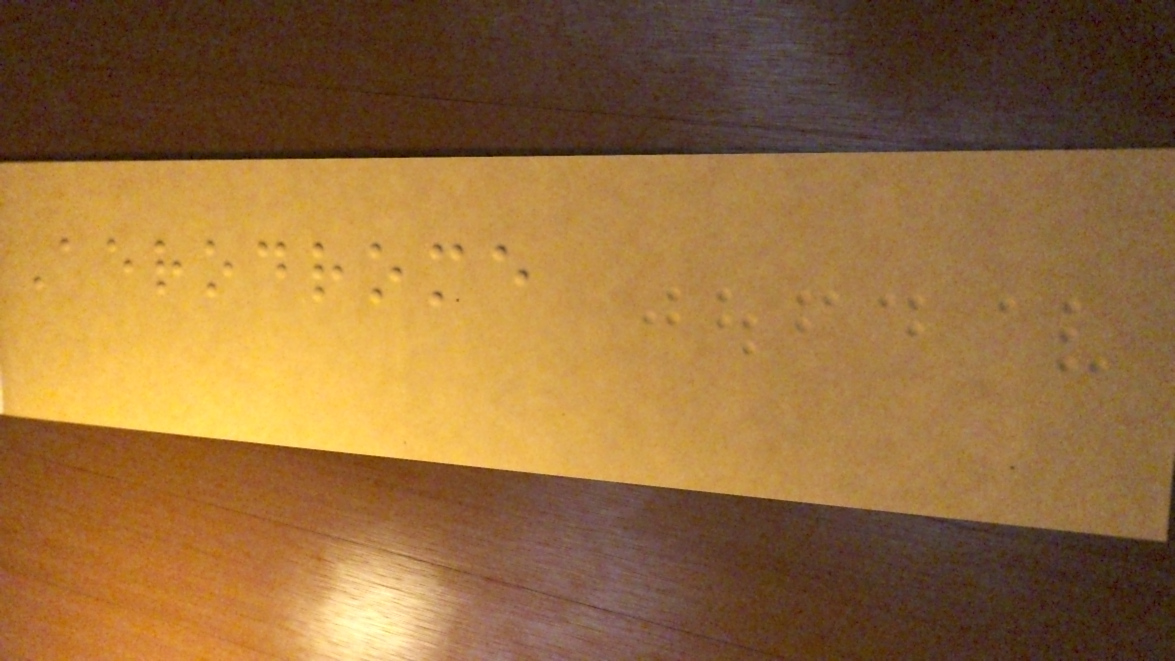Aerodrome
